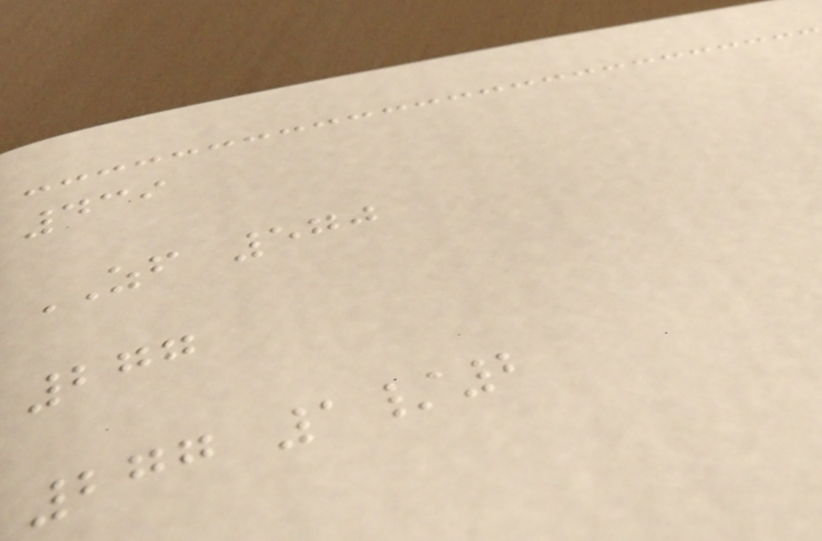439
ZF 570
277
277 1/2
